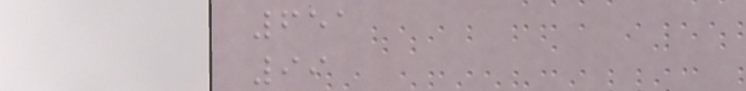651
99
